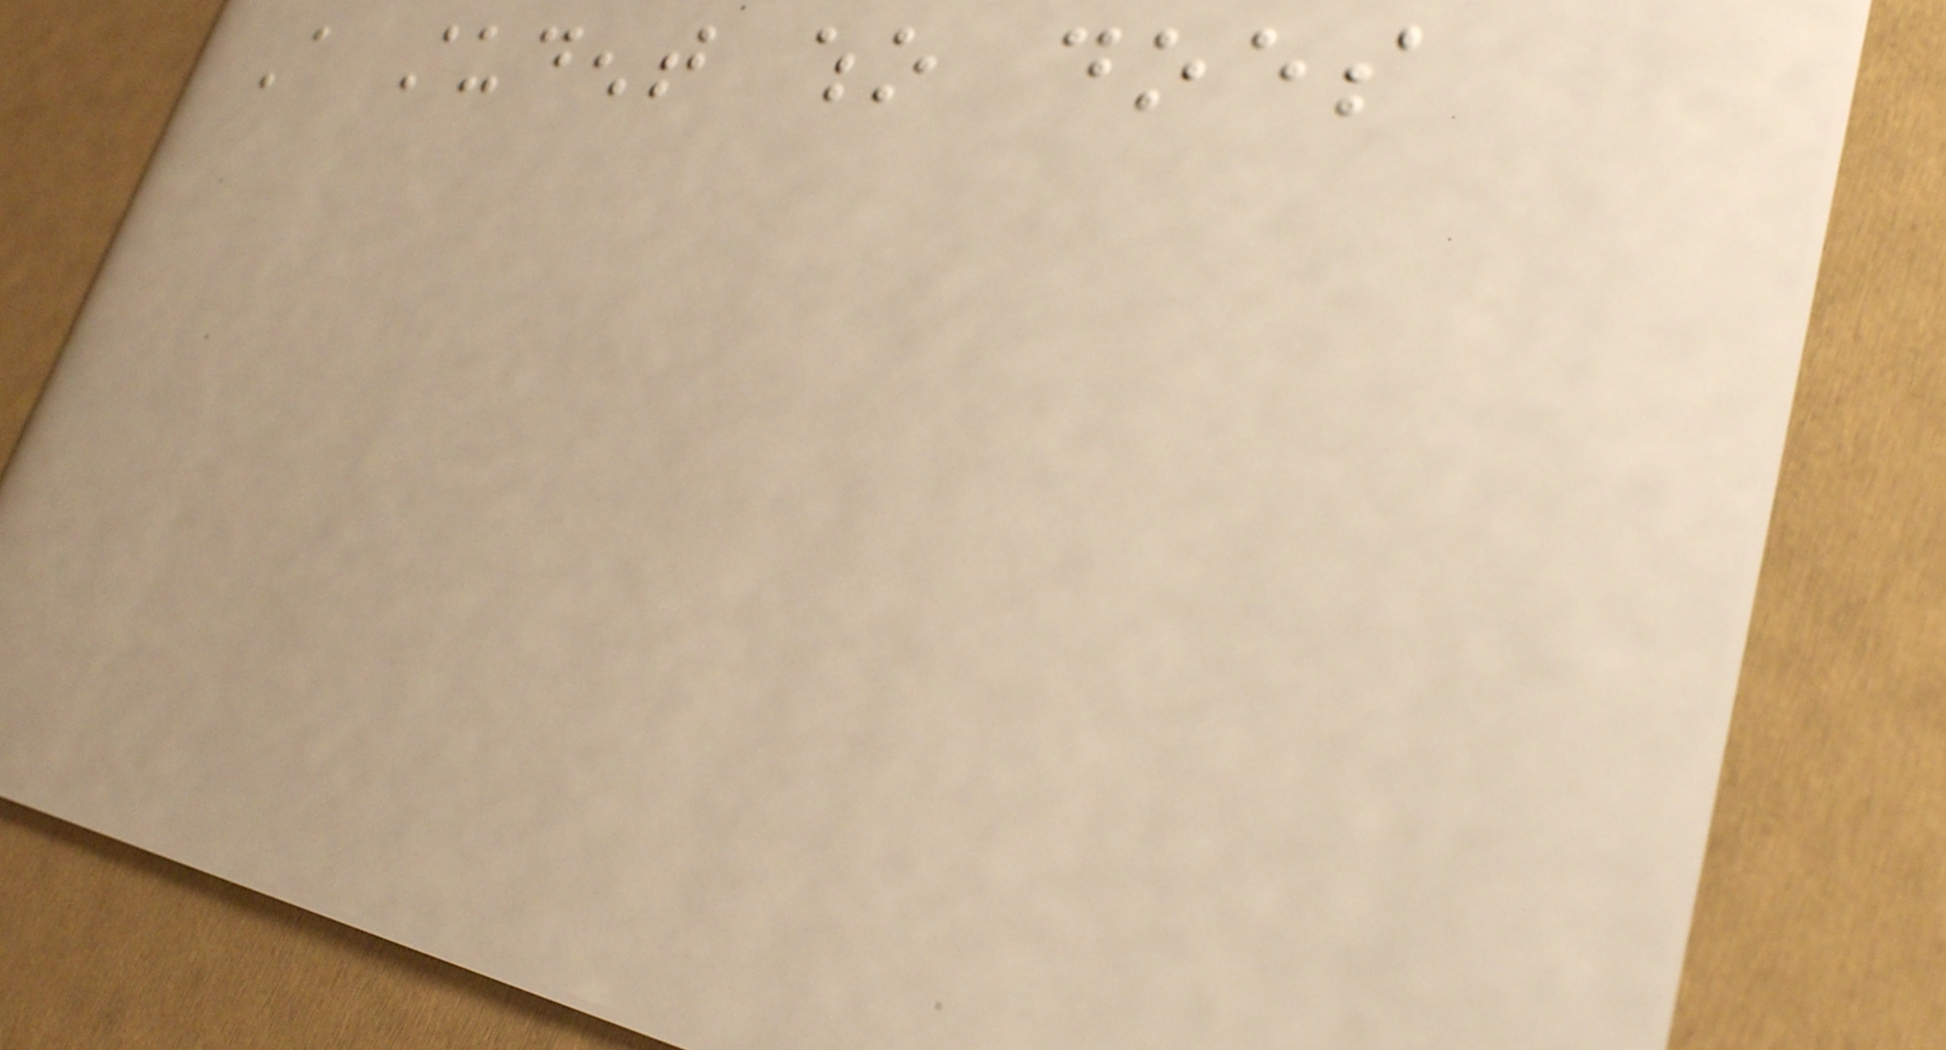A student who does
